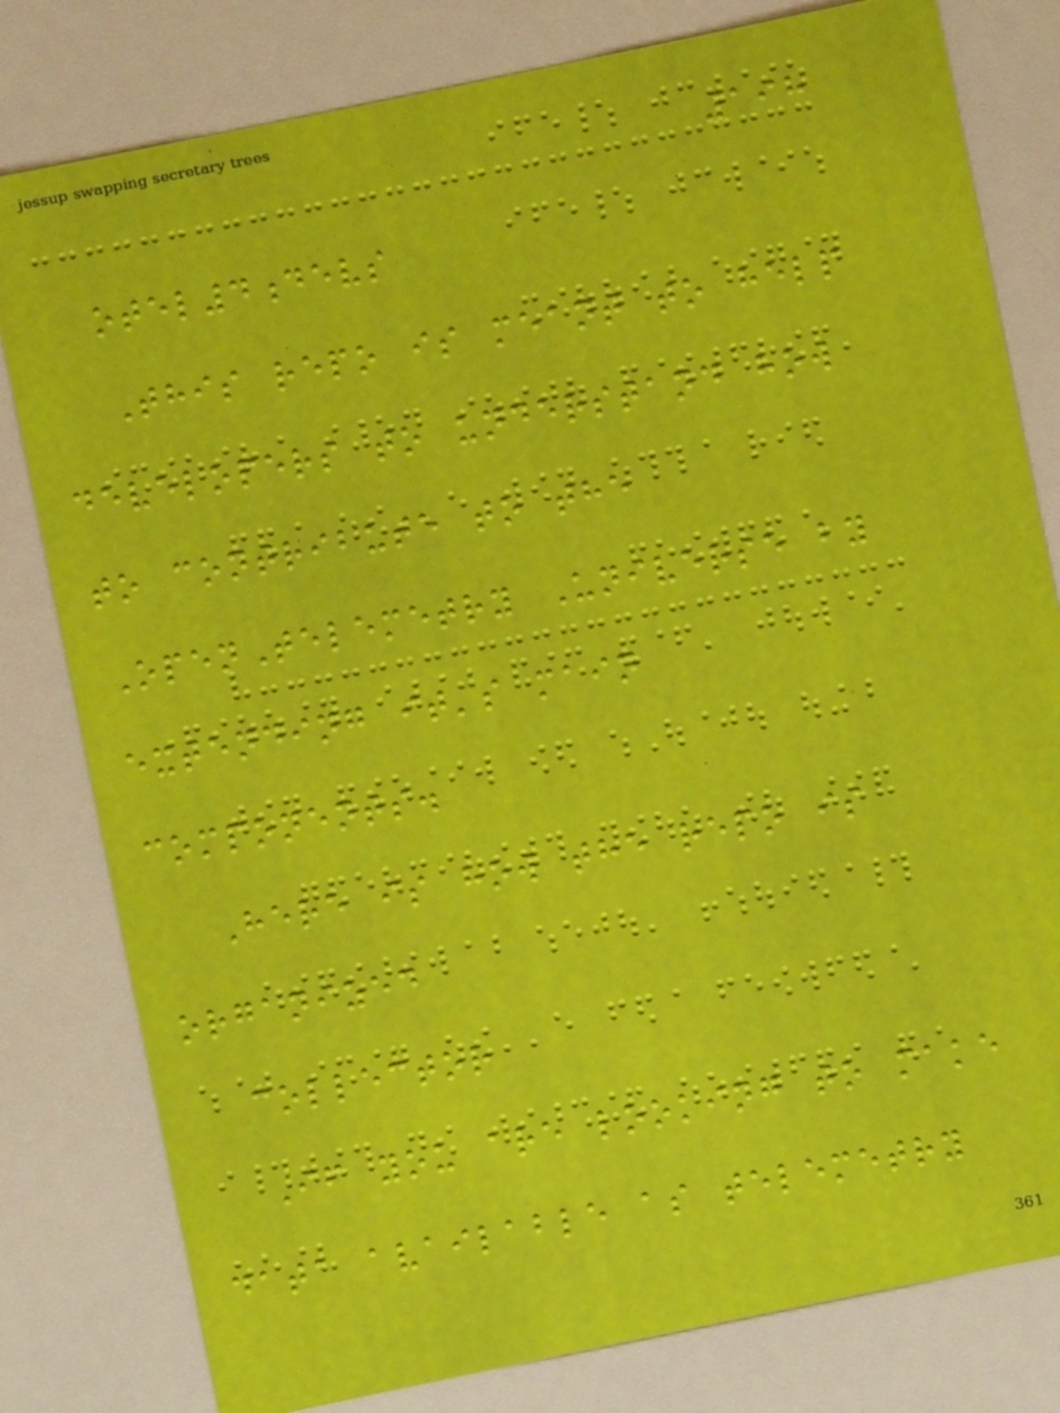198
otel4devs
This repo is meant to help
developers to understand how
to contribute to the
OpenTelemetry Universe by
extending it's main
components.
Here is how the repo is
organized
collector
If you are looking to make
data available as telemetry
